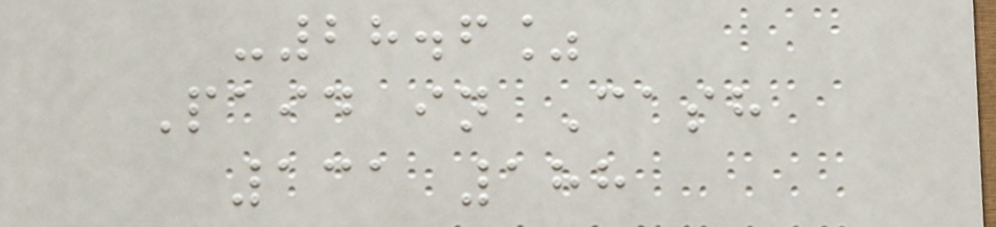-28.6%
Paid in Cash
131 188
